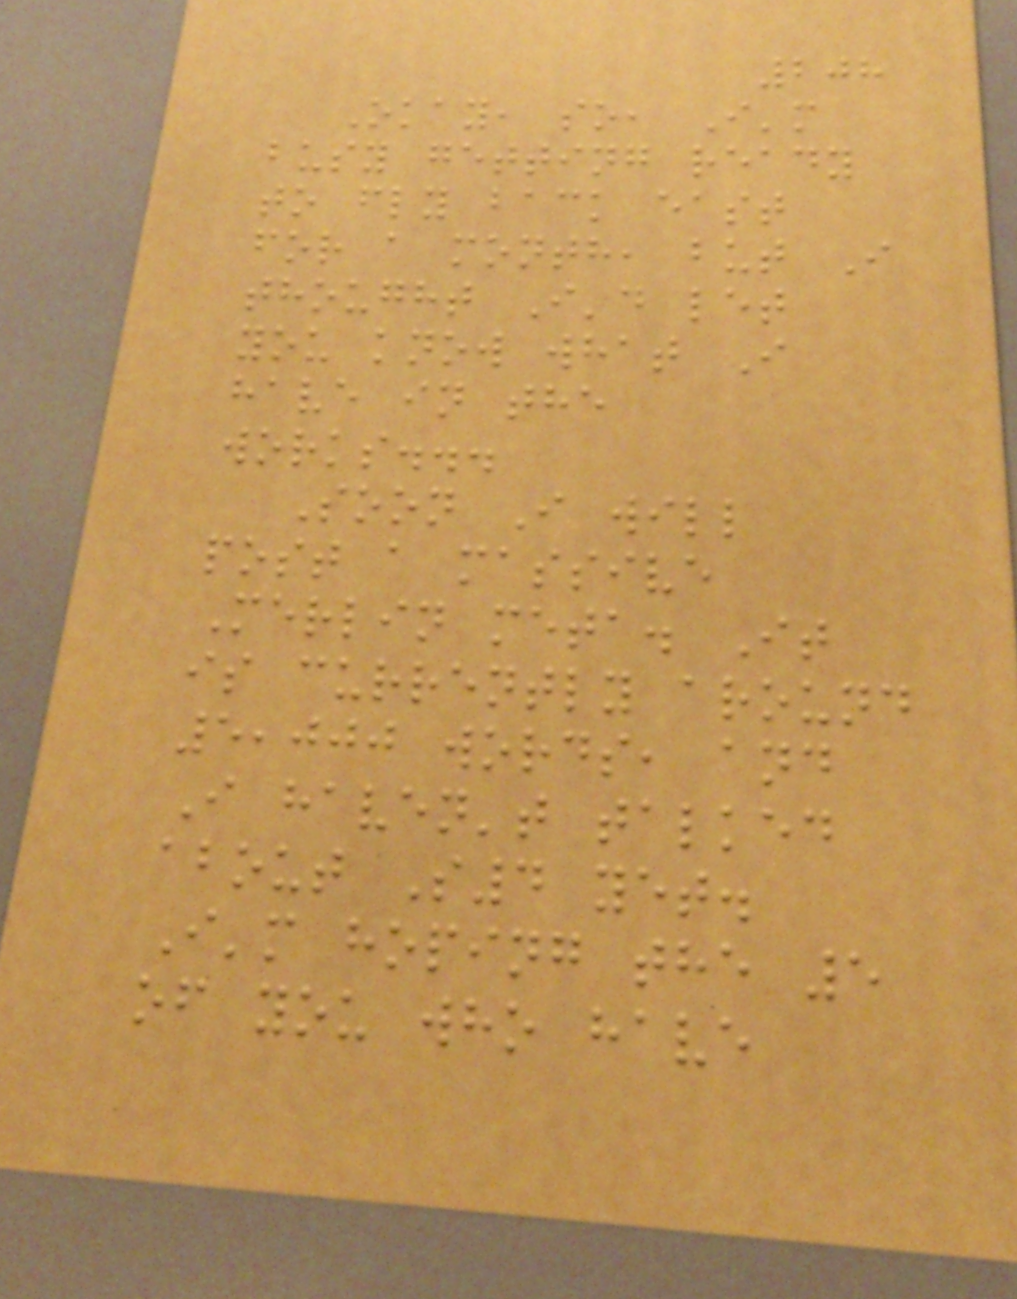208
Okay, so, I'm
busy getting ready
to fly back east
for a month, but I
thought I'd let
you know what I
have in the
works...
Soon I will
post a massive
Merlin meta. It
is currently around
5,000 words, and
I haven't talked
about S4 yet.
I'm hoping the 5
of you who have
